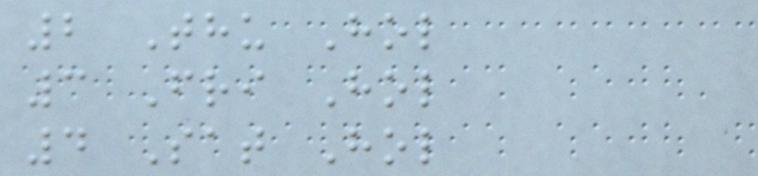2 Thu Hol
3 Fri Hol
4 Sat Hol
